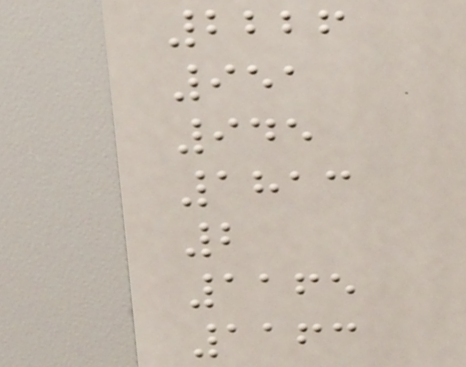2226
951
945
1813
2
1165
1163
